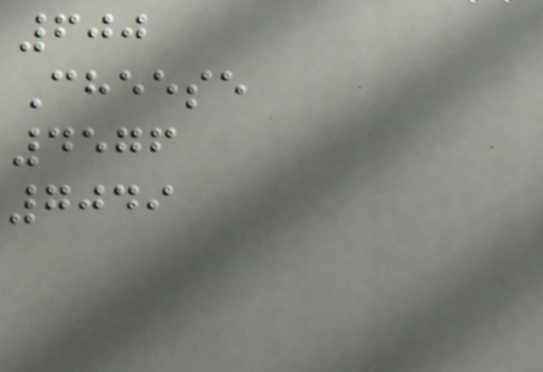600
Cheese
4576
7049
